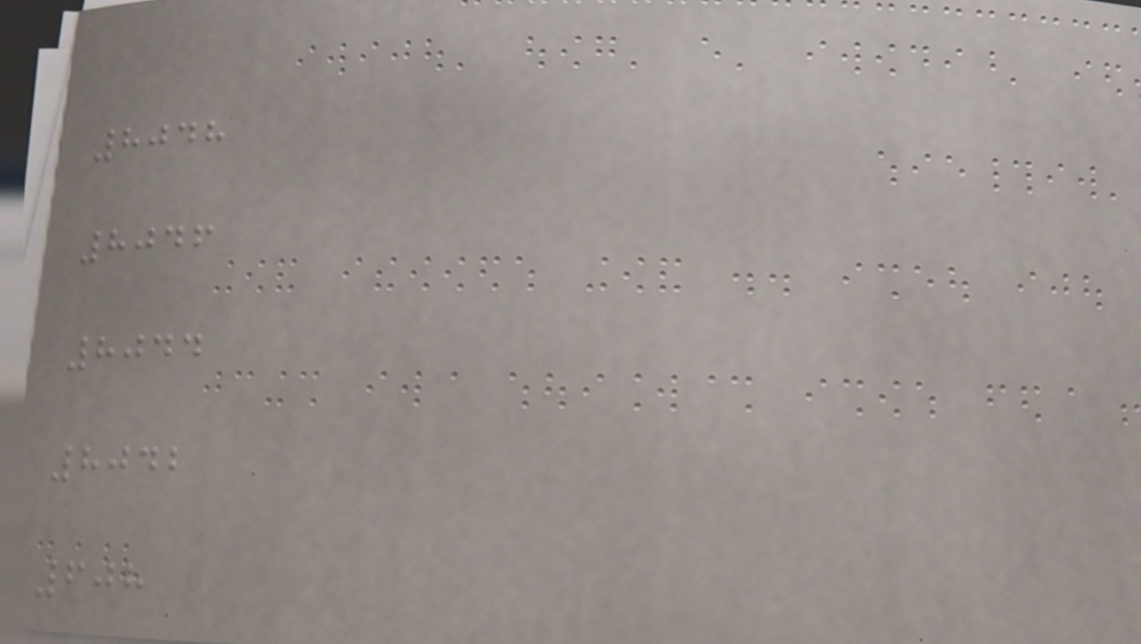8048
8046
8044
8042
608
